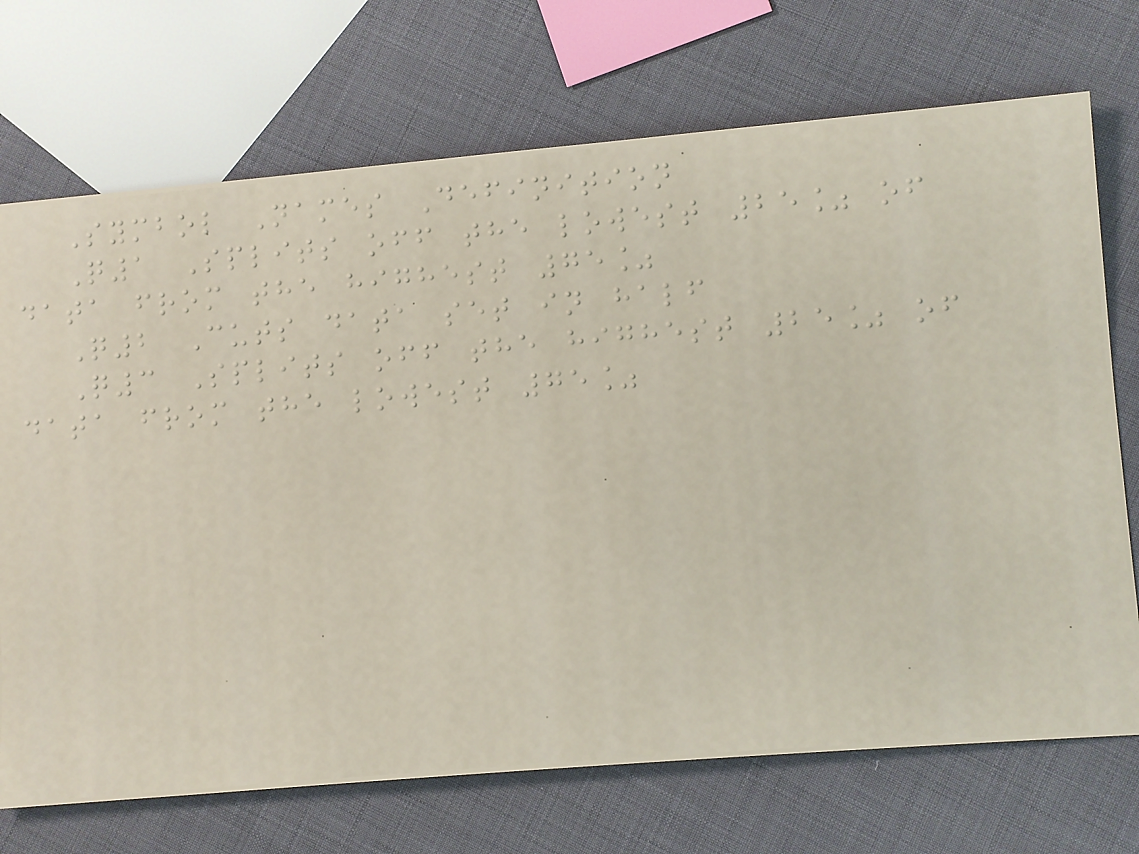Symbol Names Definition
Q1 Splits off the lowest 25% of
data from the highest 75%
Q2 Cuts data set in half
Q3 Splits off the highest 25% of
data from the lowest 75%
